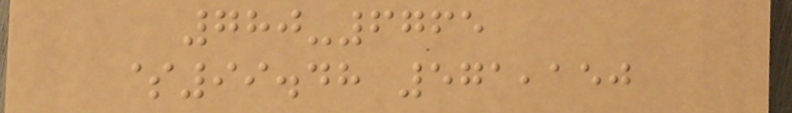780-6765
$99.48 571,150
